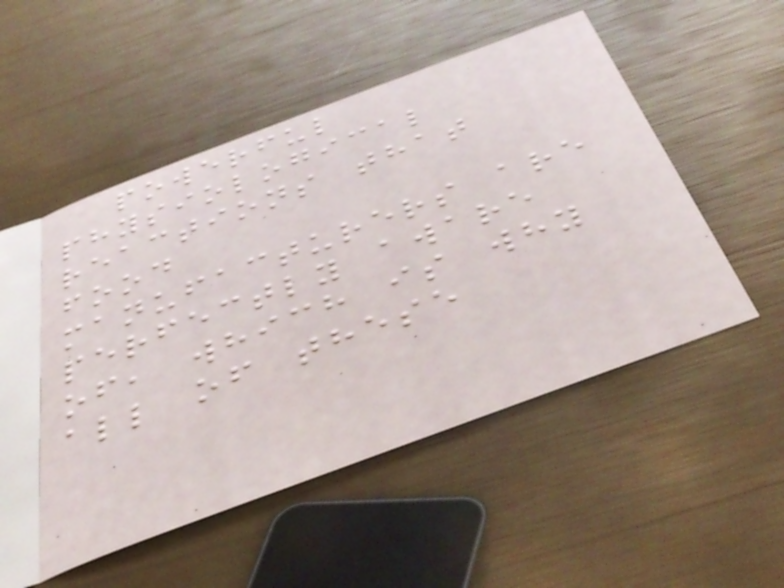powerful
physiological
reactions that
food
manufacturers are
perfectly aware
of, which is why
all of these
